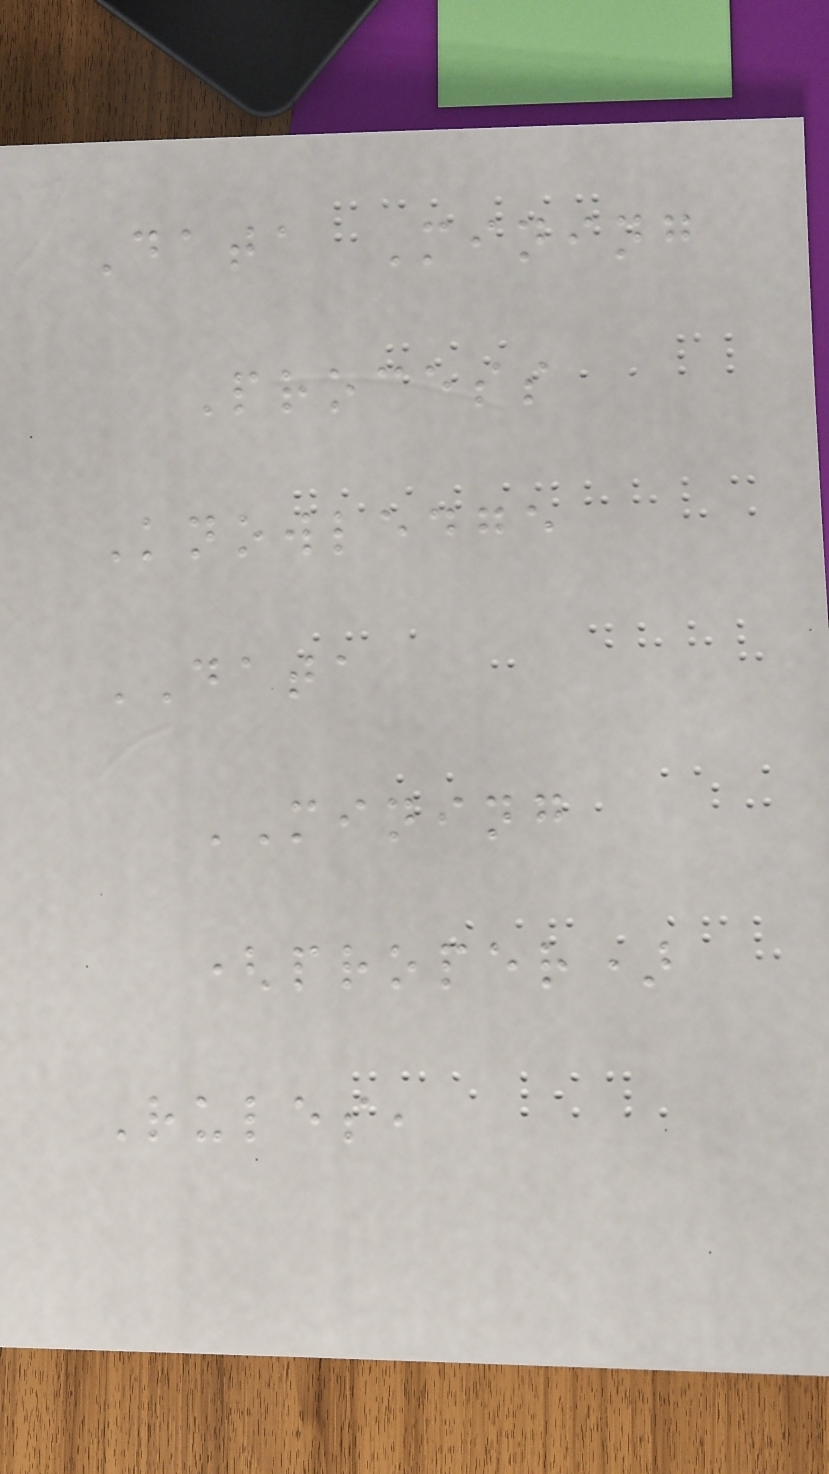Data Mining
Process
Knowledge
DATA
MINING
(proper)
Rules,
